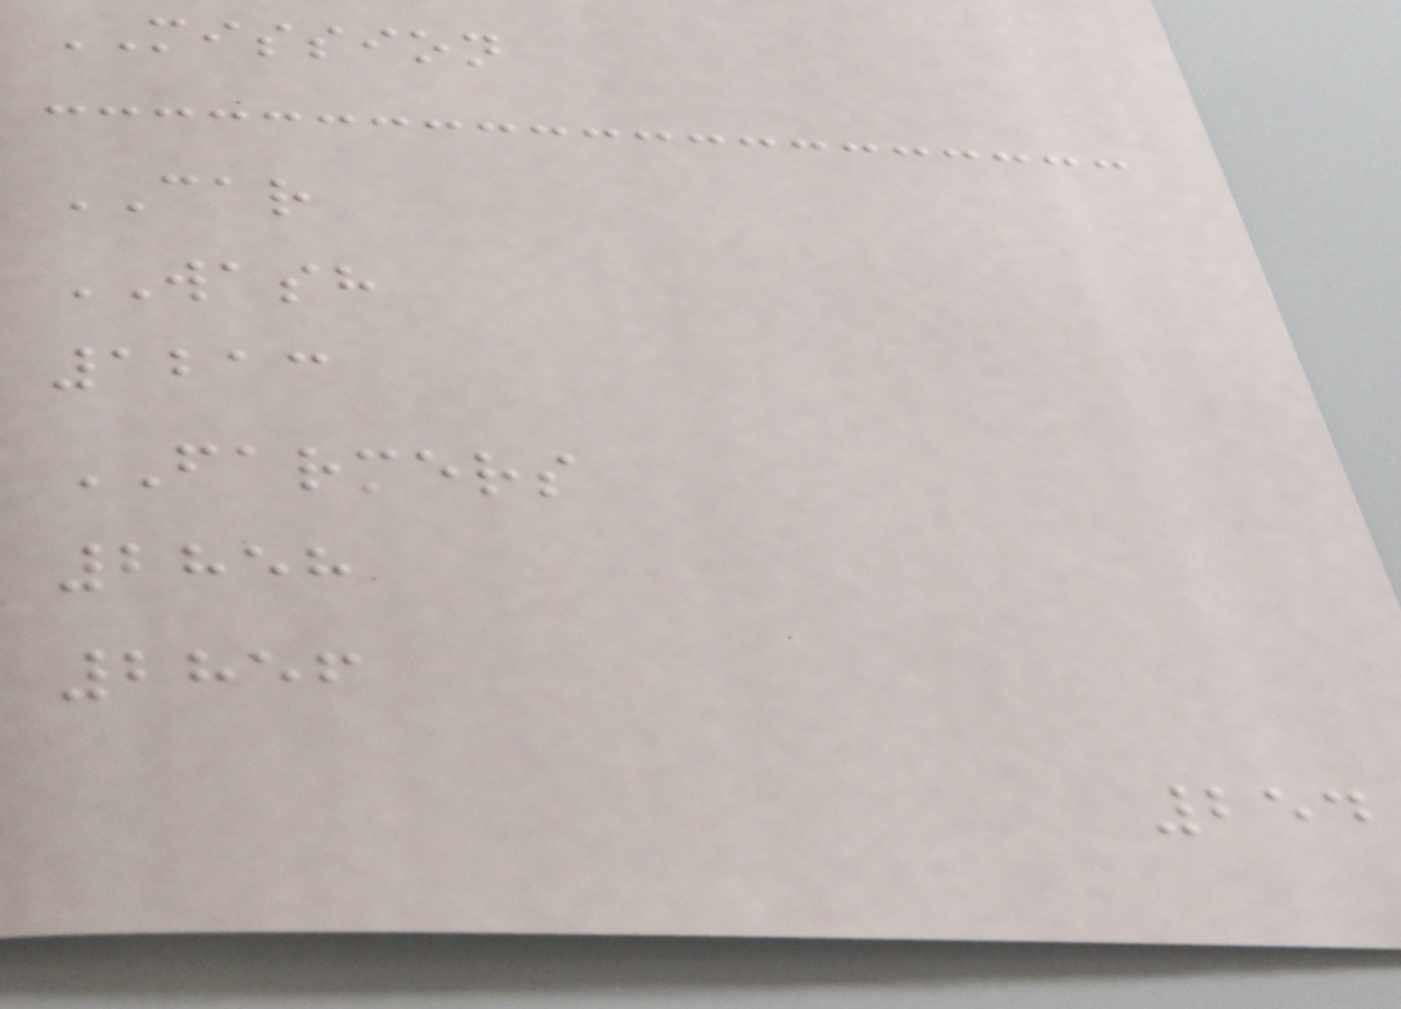MISSION
CAR
WASH
1213
FARMERS
2858
2856
254
